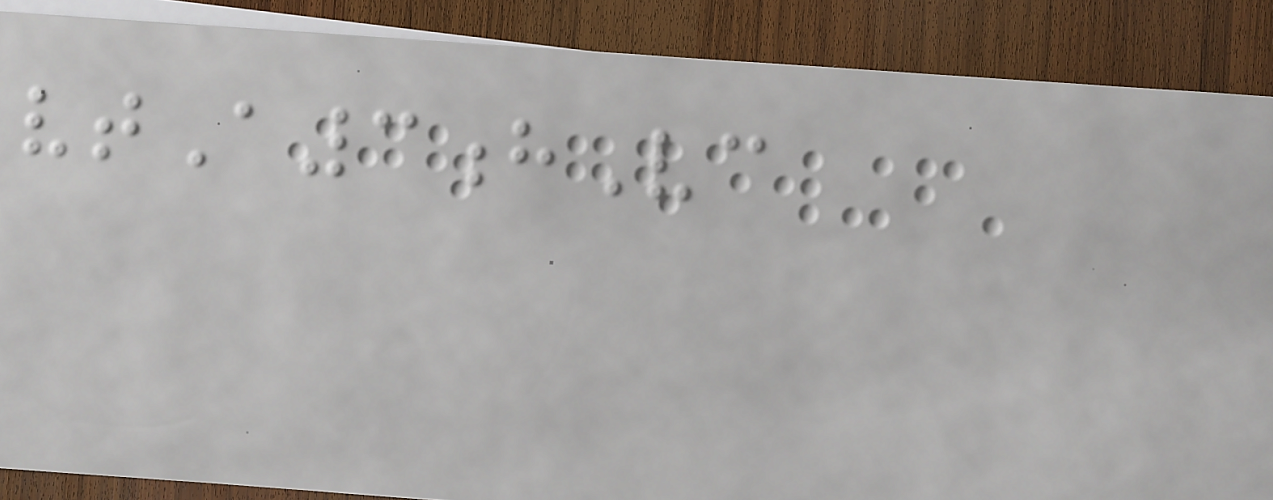vtA3hVc
